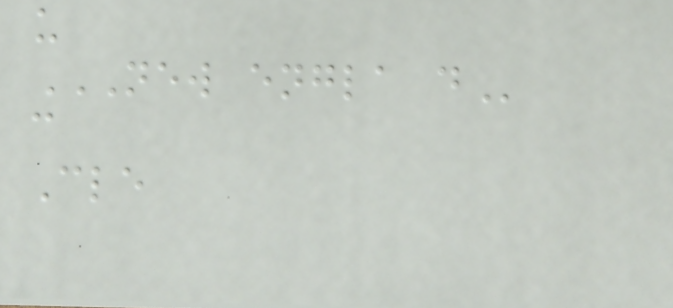u
NEW ENGLA D
c
Cle
